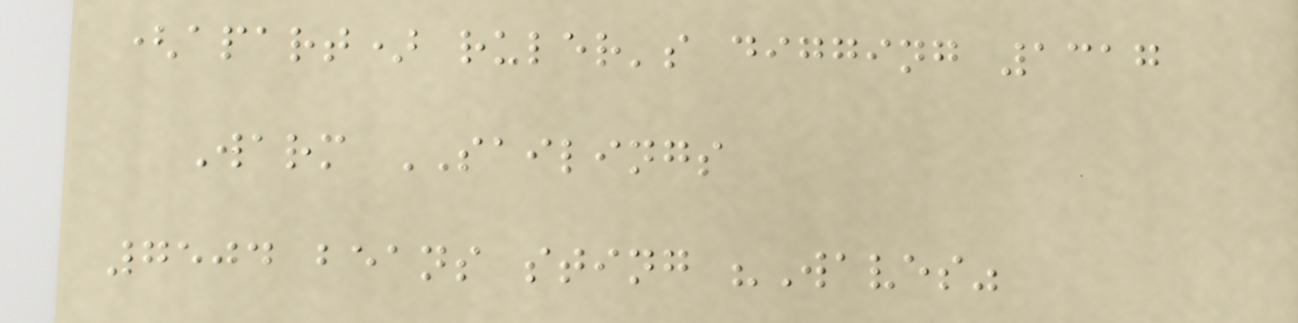(apart) ruler's digging 1317
Warm SAILINGS
7504 beans sting "Waves"
